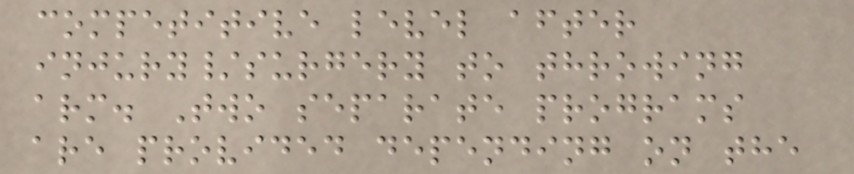competitive level after
injury/surgery to throwing
arm. Two separate programs
are provided depending on the
